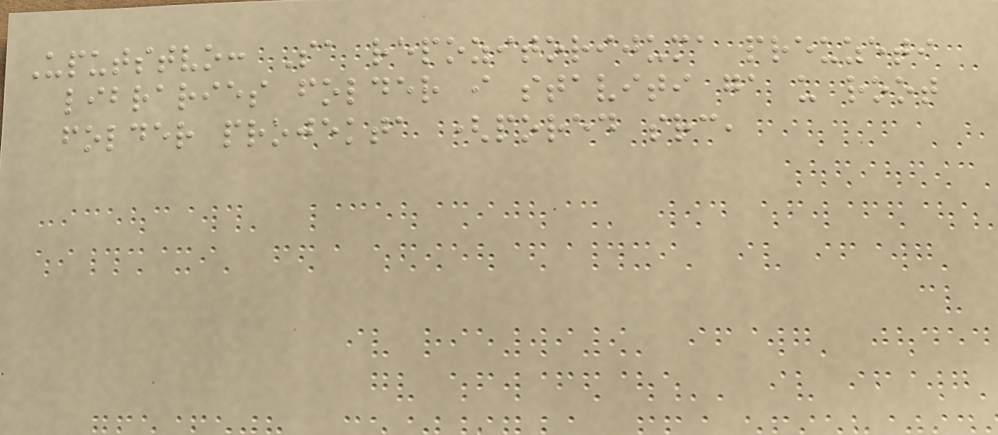Uputstvo: Sa repozitorijuma preuzeti
libraries folder i staviti ga u root
folder projekta (pored src,
